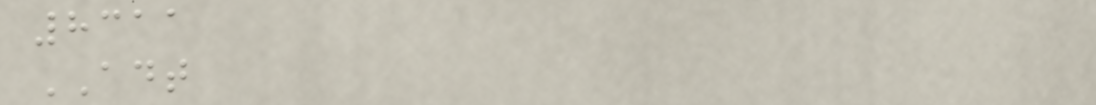8311
ADT
